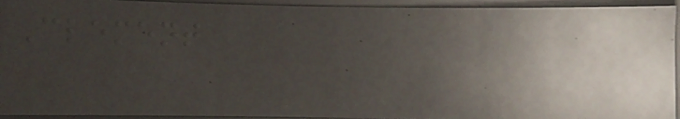Clement
